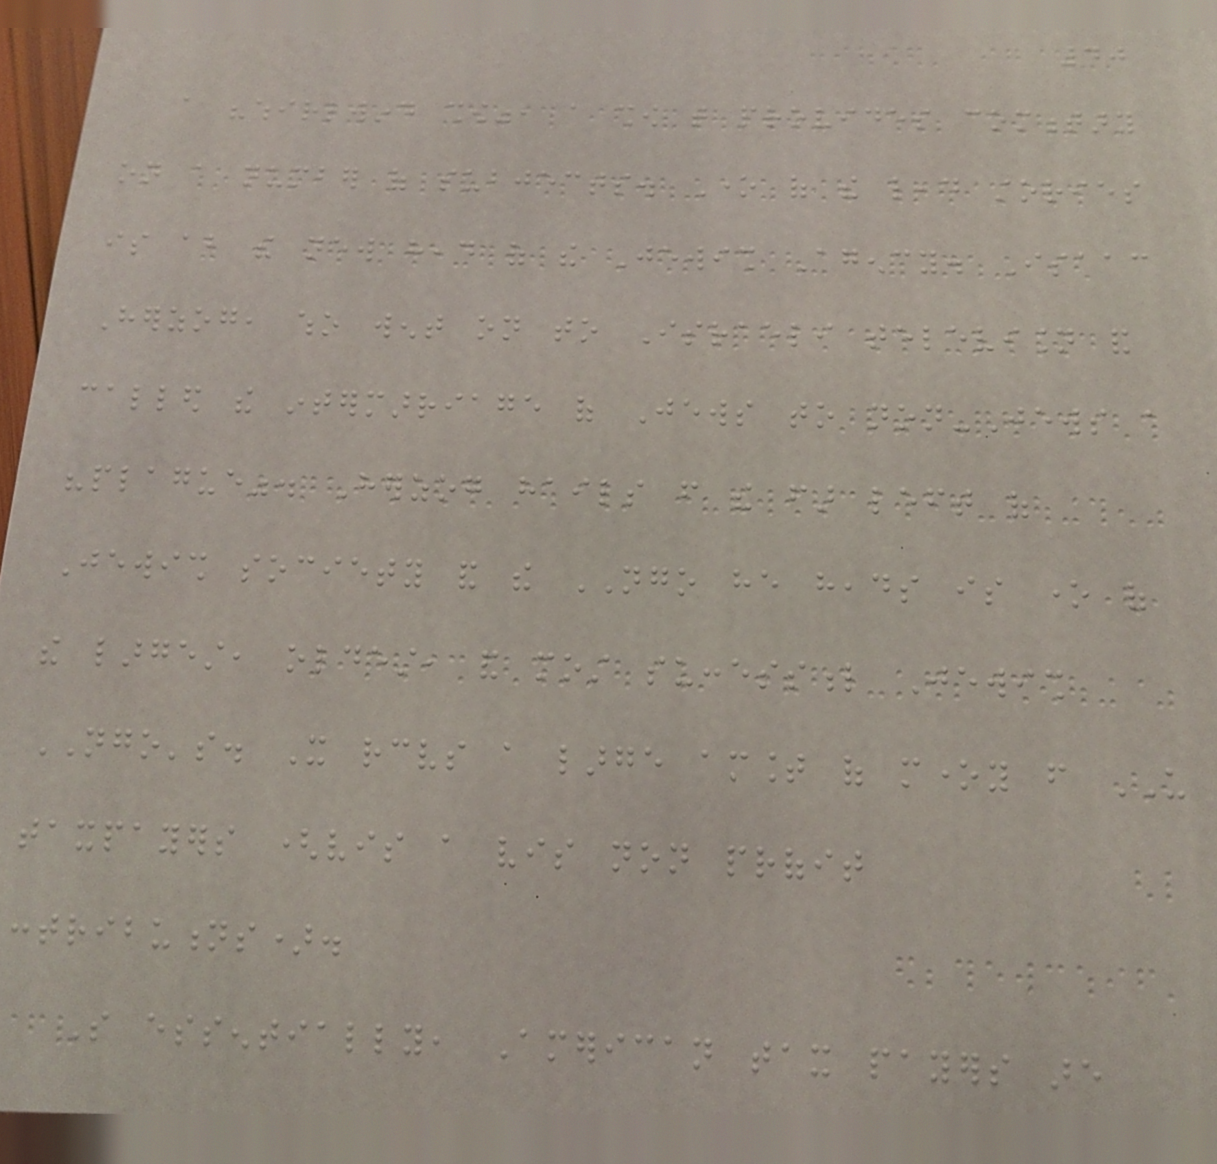40
a "whirlwind show", a show that provides commentary
on a number of subjects. One of the lead stories
is about the new head of the Jewish Agency. Isaac
Herzog, who went on to Israeli television and
called the intermarriage of Jews to non-Jews a
"plague". Herzog hails from the far left of
Jewish society and the NGO he heads is one of
the largest, oldest, and most successful Jewish
NGO's. It receives a large amount of money from US
taxpayers (vis a vis non profit
contributions).
So essentially, American tax payers are
